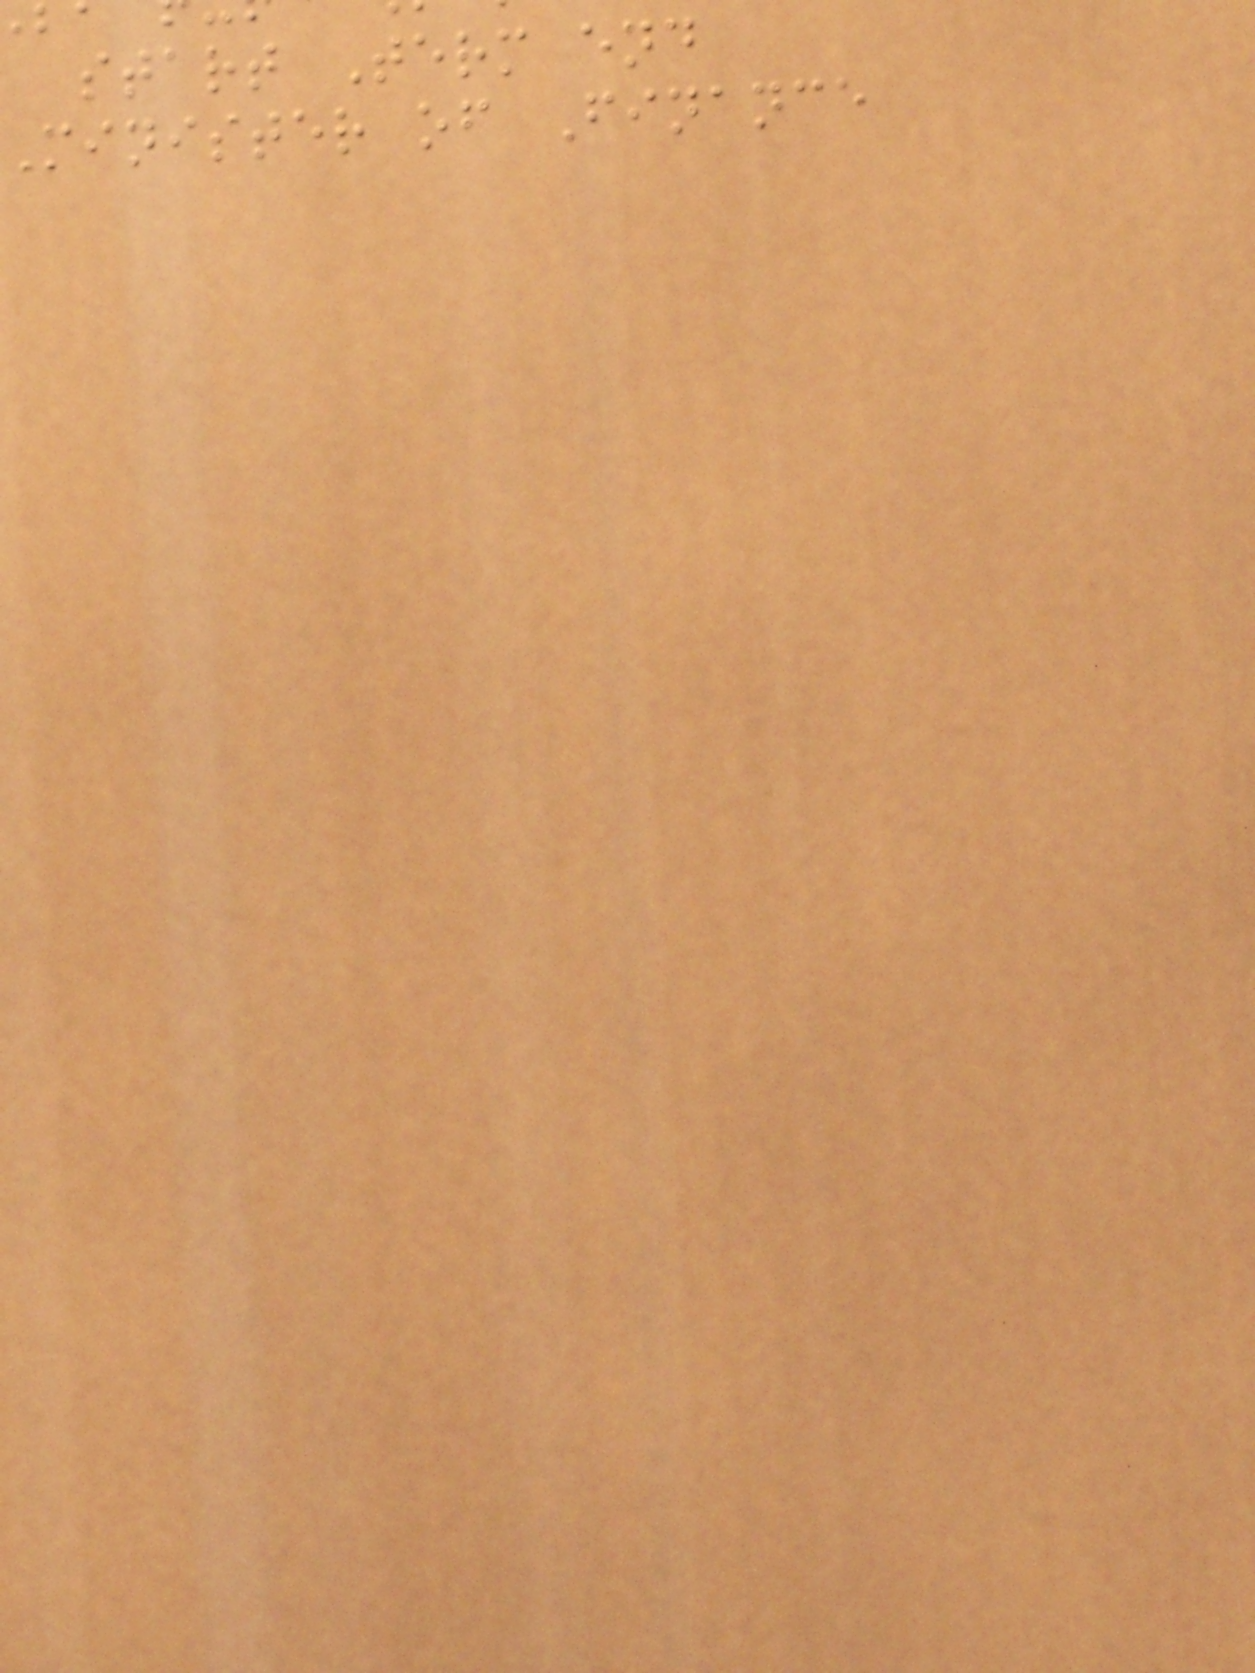start Term end
minister of Finance
